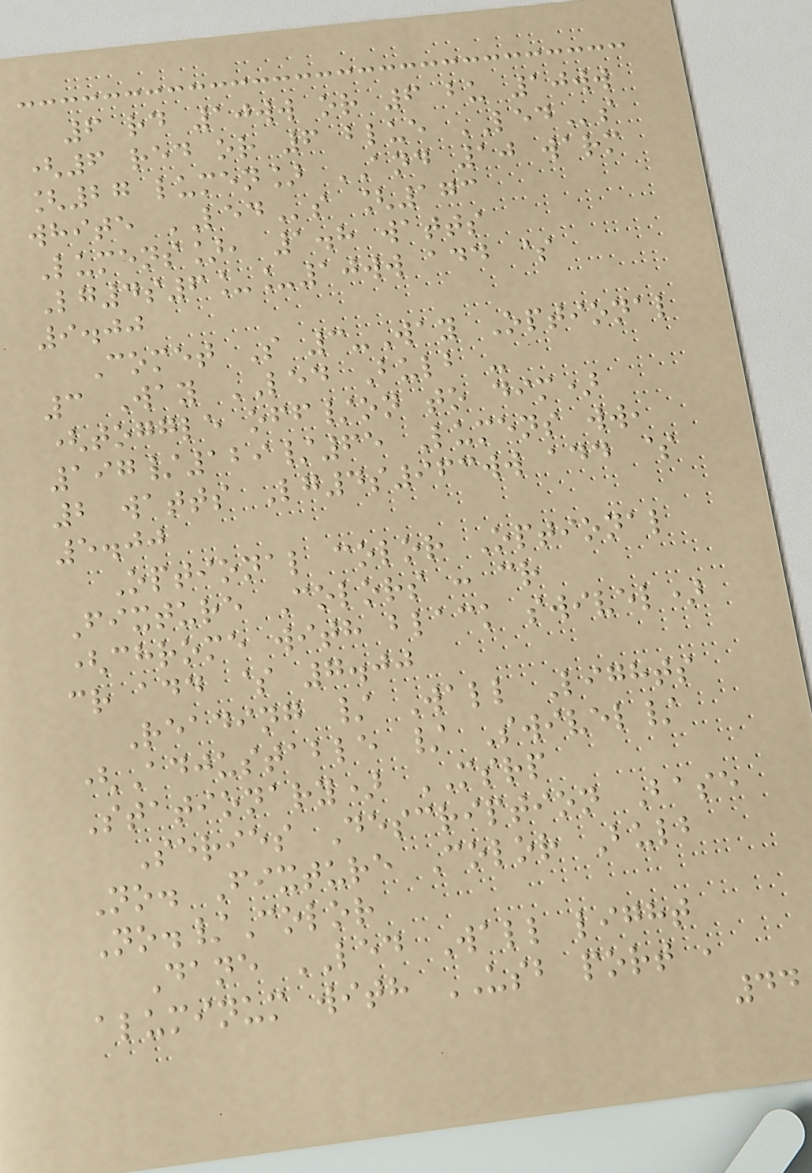6 rd 10ww or 6 bu 10ww
(6 red or 6 blue LEDs
[27 lumen] AND 10 warm
white LEDs [173
Lumens], 1.8 watts
Lg4s6__10ww add $
9.00
Comet S 3-Way Optional
3 Way LED Bulb -
(toggle off/on to dim)
197/129/65 Lumens ww,
2 watts Lg4s963ww add $
5.00
Optional color Optional
Fixture Colors : cr
(chrome with black swivel)
cr add $ 7.00
Reading / Wall Lights
(Adjustable / Swivel/
Stationary) MSRP
Series Description Base
No. Fixture Color Bulb
No./Color
Dane LED Wall light
aluminum with USB port ,
44
